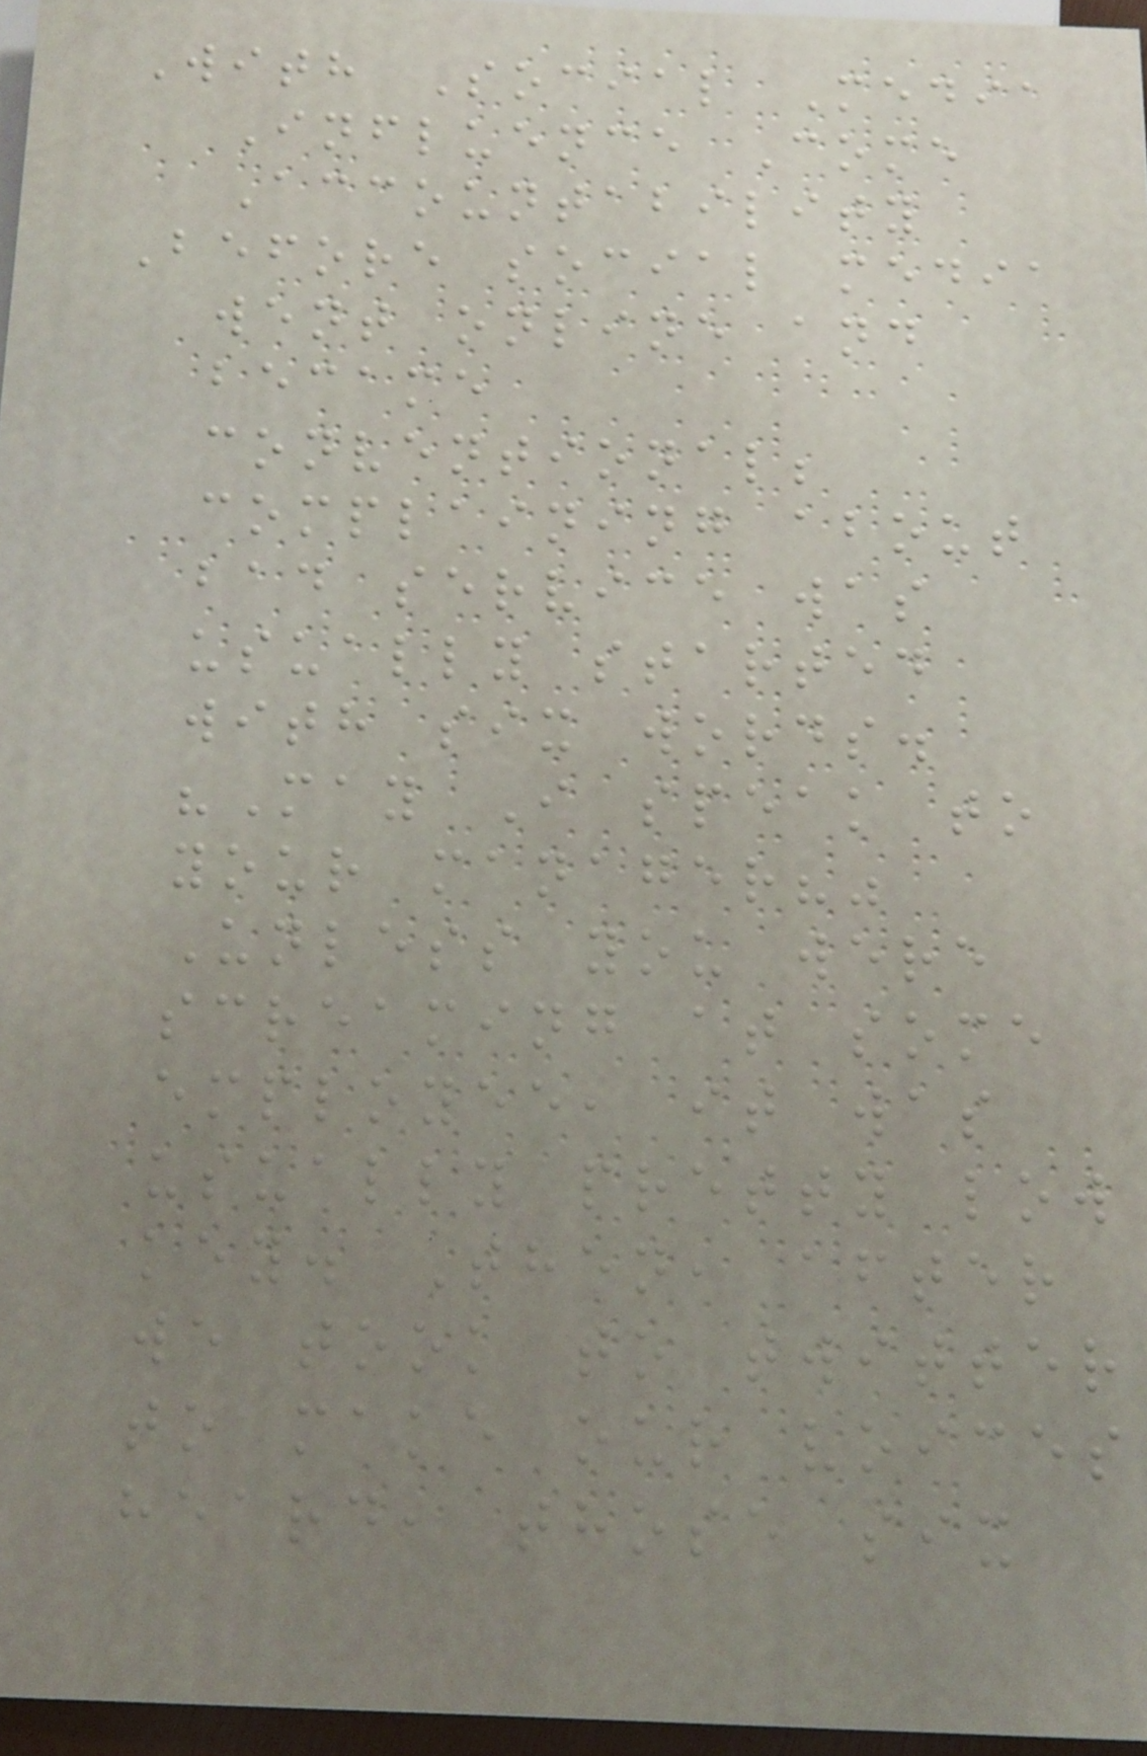With Social Media
Influence Come
Accountability
Before social media
went online and
became
conventional;
complaining about
bad service was
usually started
with six words.
"May I speak to
your manager?"
Unless you were
screaming at some
employee, it was
usually pretty low
key. Then, after
we took to twitter
to make our voices
heard, those six
